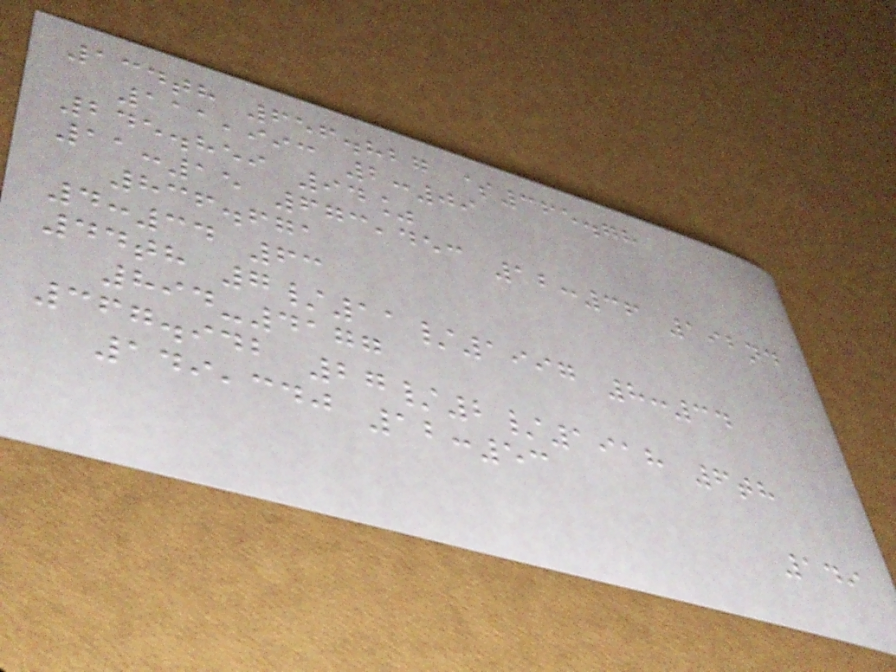134th 656.827 $365.78
111,993 2:09
245.859 94%
11:15 673,453 12:36 192nd
836.671
4:34 63
44th 7/11/1997 8:34
894-4177
367.942 27/2/1918 6th
149,340 12:53
149
